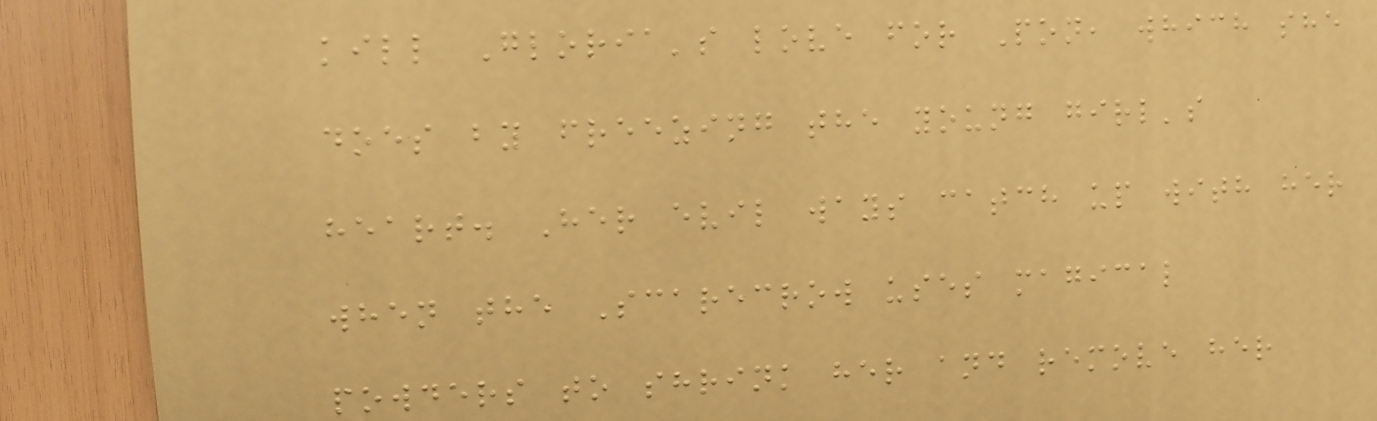kill Gloria's love for Pon, which she
does by freezing the young girl's
heart. Her evil ways catch up with her
when the Scarecrow uses magical
powders to shrink her and remove her
